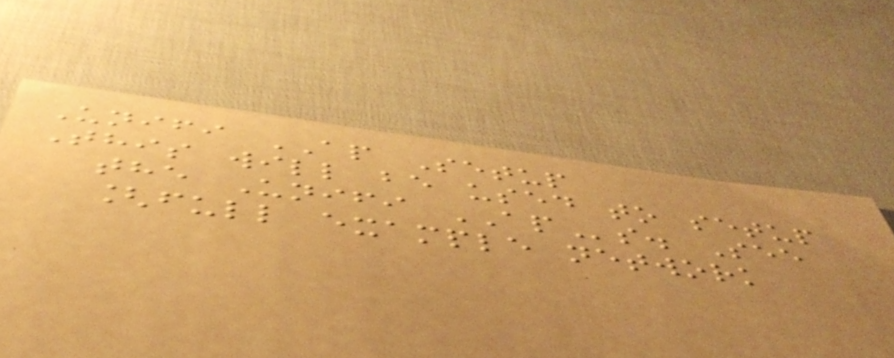Unifi AP Setup
This will be used to setup
the Unifi APs. See
[full example network
